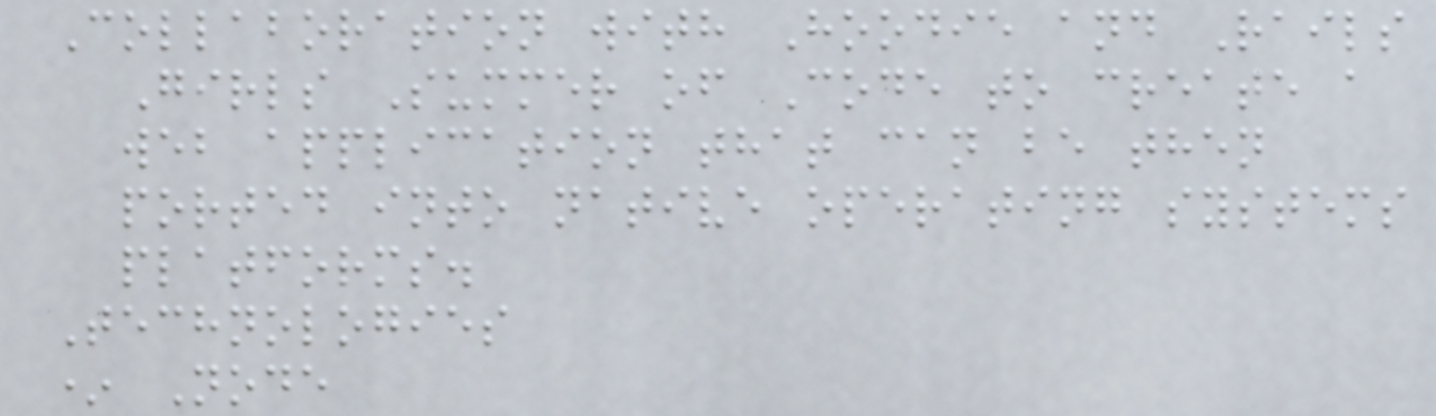Collaboration with Hoodie and Rails
Girls Summer of Code to create a
web application that can be then
ported into native operating systems
platforms.
Technologies
* Node
